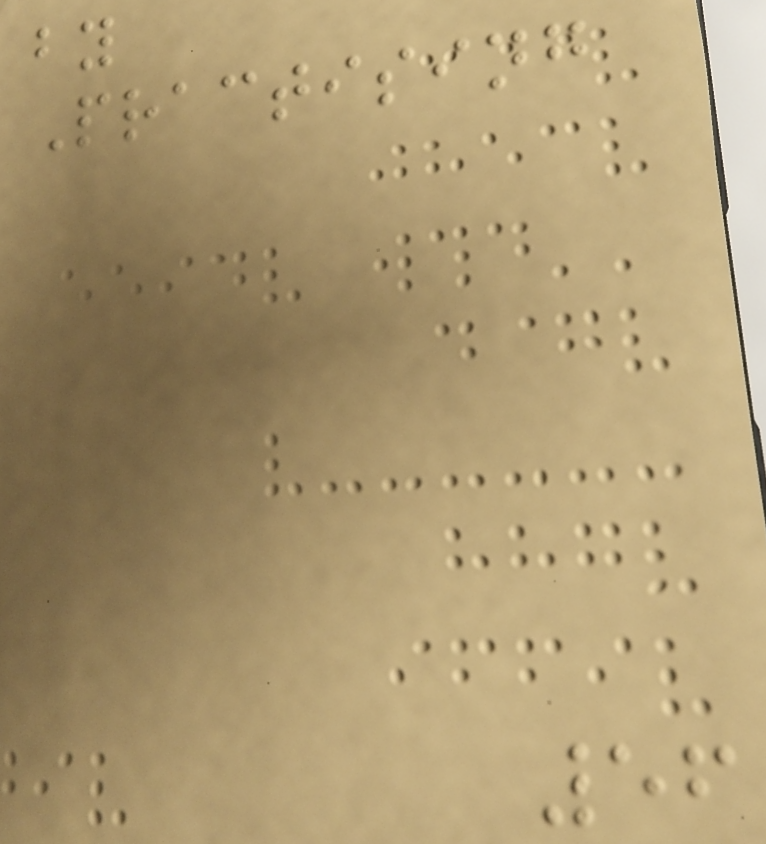by
Practising
56
